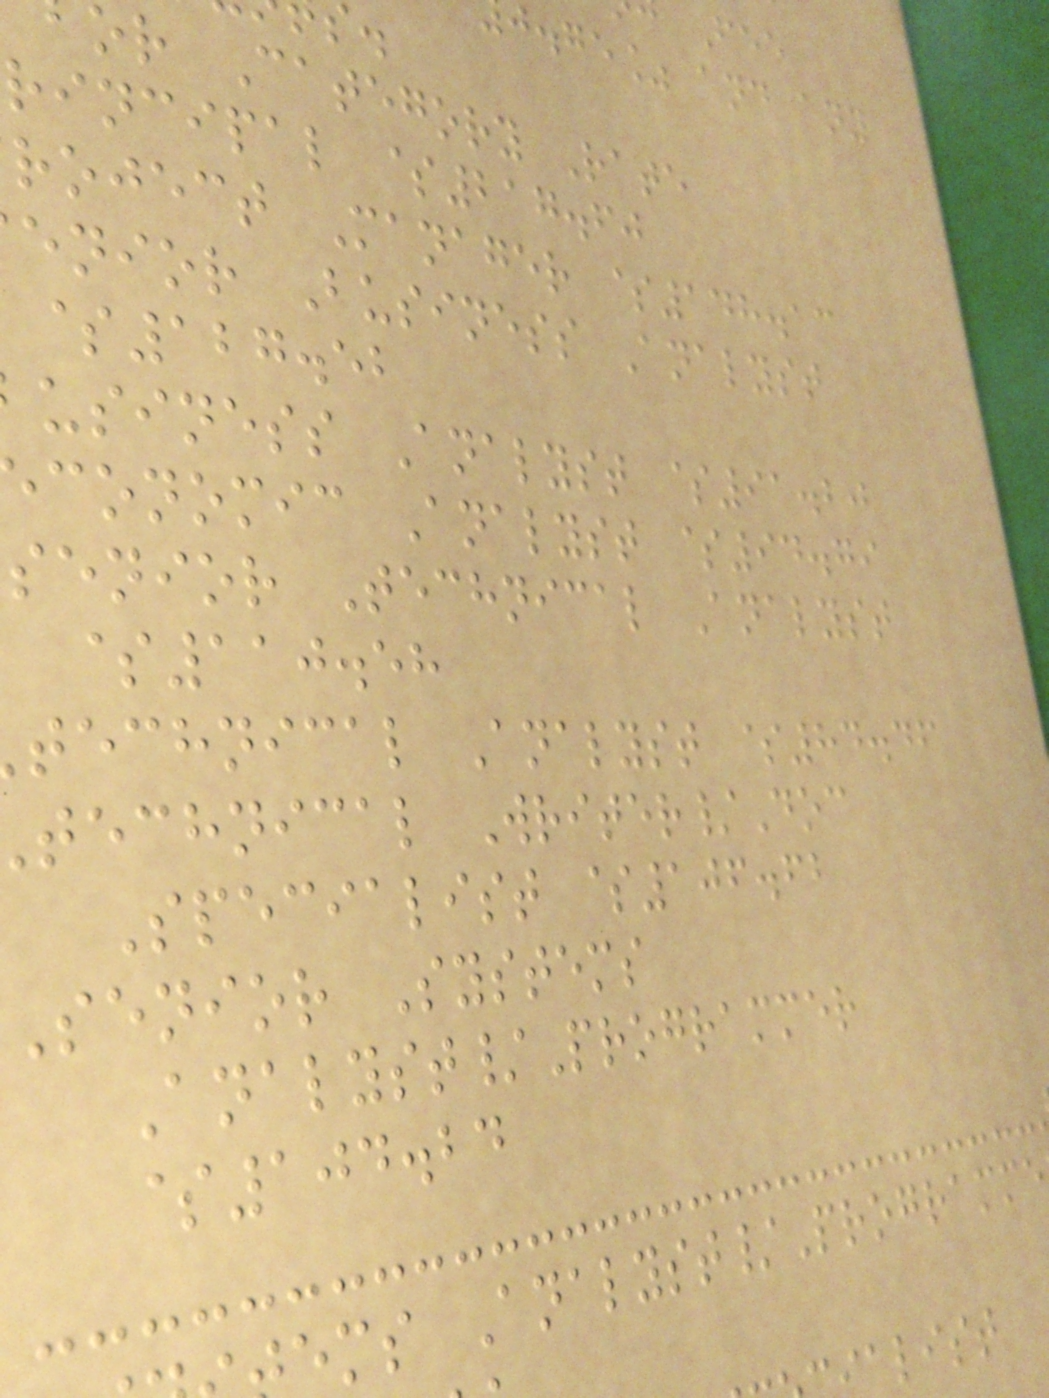.ge% and any
or Category Rate
rincipal $217.60
roject Manager $148.13
enior Business Analyst
$127.52
usiness Analyst $91.20
conomic Analyst $94.79
senior Technical Analyst
$110.58
technical Analyst $84.46
technical Writer/Doc
Specialist $106.62
senior Systems
Analyst/Programmer
$104.24
ems Analyst/Programme
